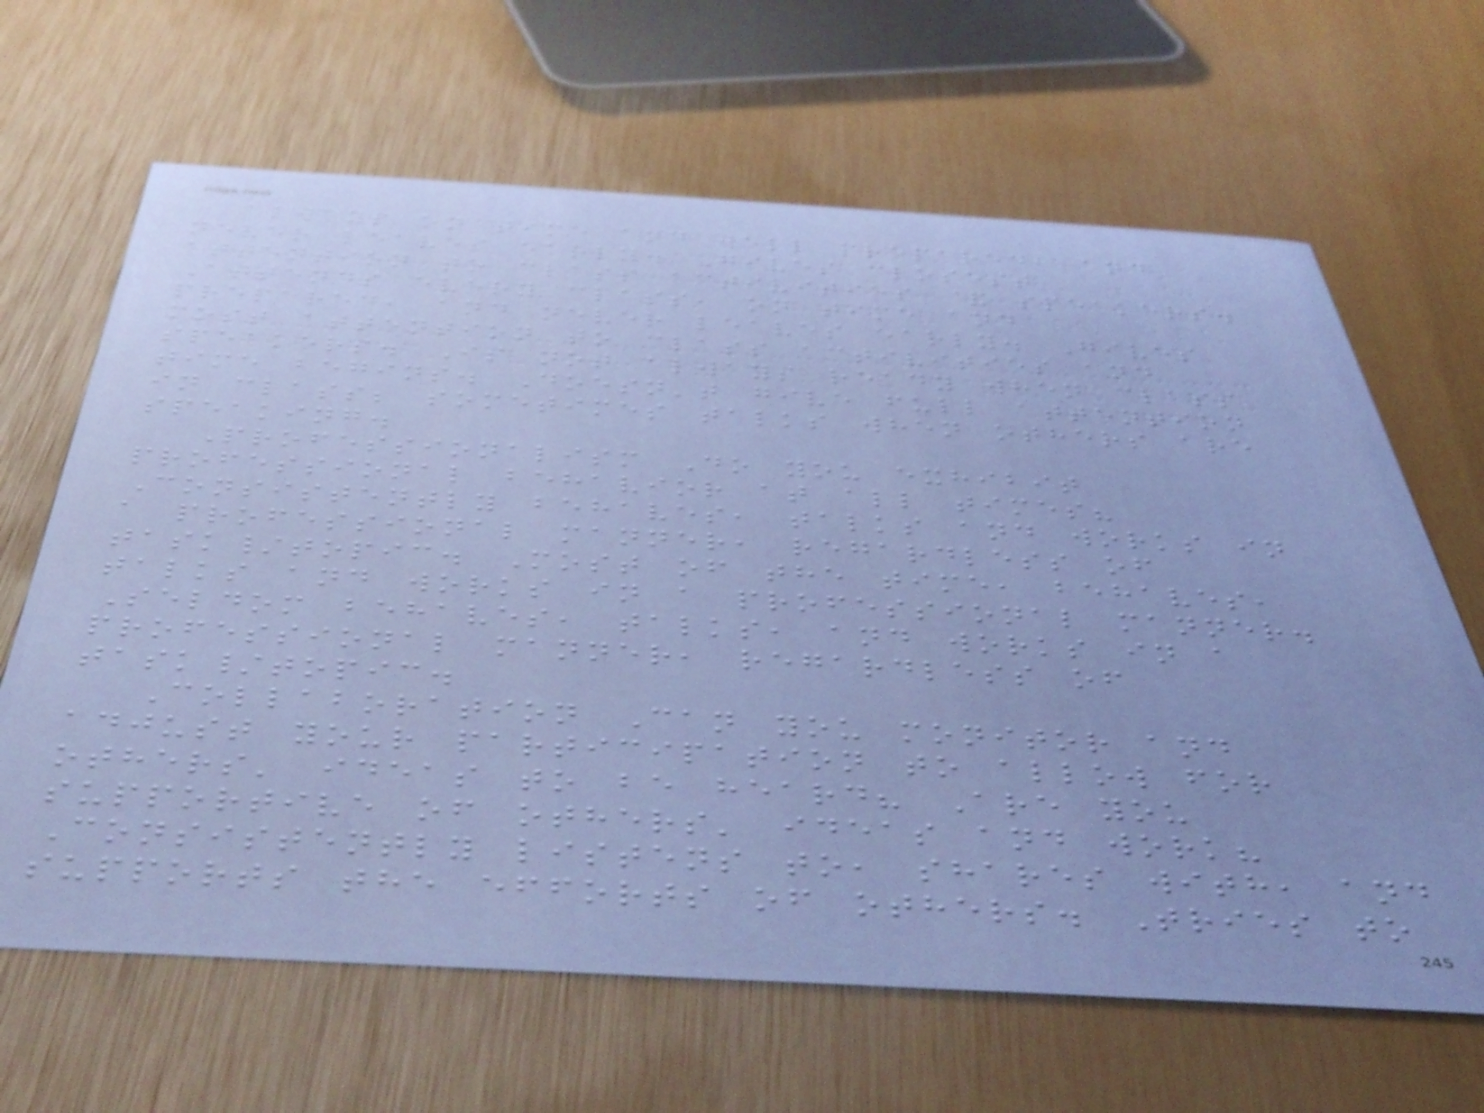always on time and well prepared, and
never leaves early. Gives closest
attention to class activities & speakers.
Attends every class, on time and
prepared, and never leaves early. Gives
most attention to class activities and
speakers. Is not always ready when class
time begins. Doesn't give full attention
in class; sometimes talks when others are
speaking.
Professionalism Do you exhibit
professional behavior at all times?
Consistently behaves, talks and works in
a professional manner, regardless of
task/topic. Most of the time, behaves,
talks and works in a professional manner.
Seldom behaves, talks, and works in a
professional manner, regardless of
task/topic.
Collaboration Can you monitor and
adjust your participation to allow for
others' ideas to be heard? Are you
supportive of others' ideas and work?
Consistently listens to, shares with, and
supports the efforts of others. Tries to
